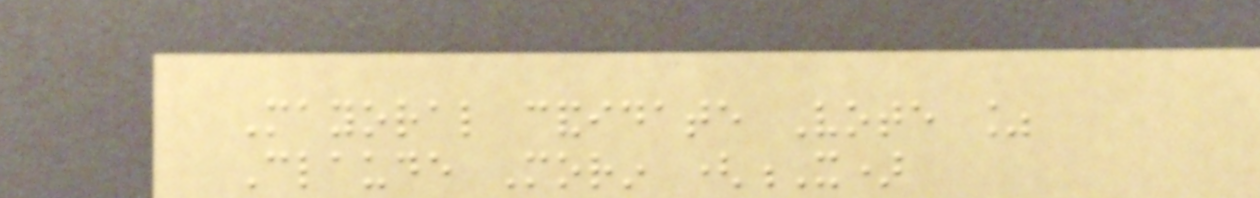Mayoral candidate Vote %
Claude Morin (X)
